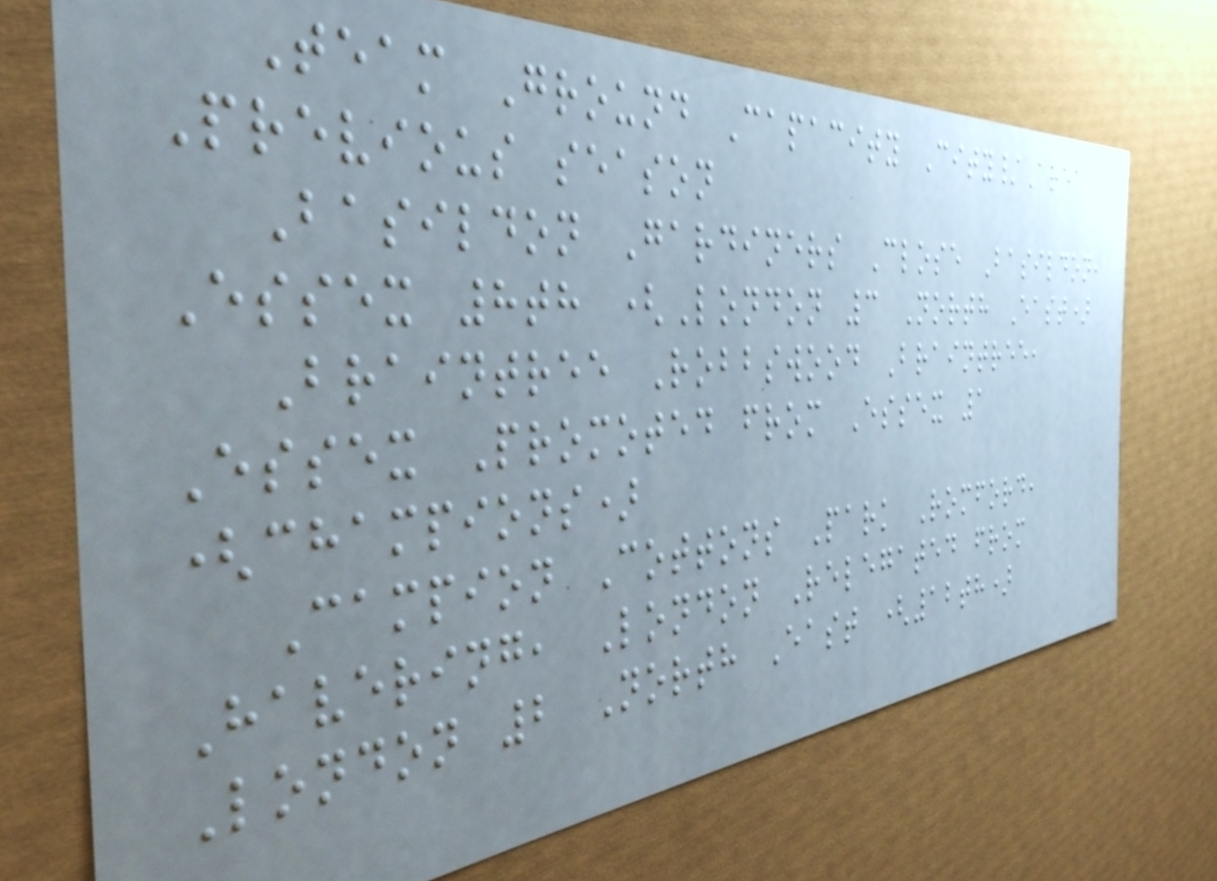Team Ground Capacity City/Area
Previous season
Basildon Gardiners Close Basildon,
Essex 8th (London 3 North East)
Braintree Robbswood Braintree,
Essex Promoted from Essex 1
(champions)
Campion Cottons Park Romford,
Havering, London Relegated from
London 2 North East (12th)
